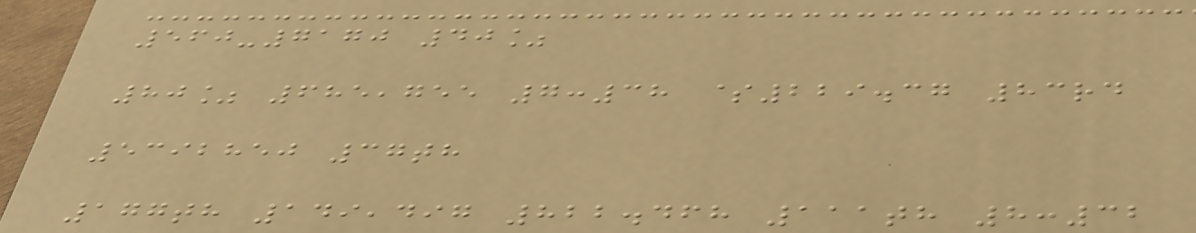560-7170 40%
80% 685,755 7:38 $229.37 83rd
5392850 37th
177th 149,497 822.468 111th 8:32
